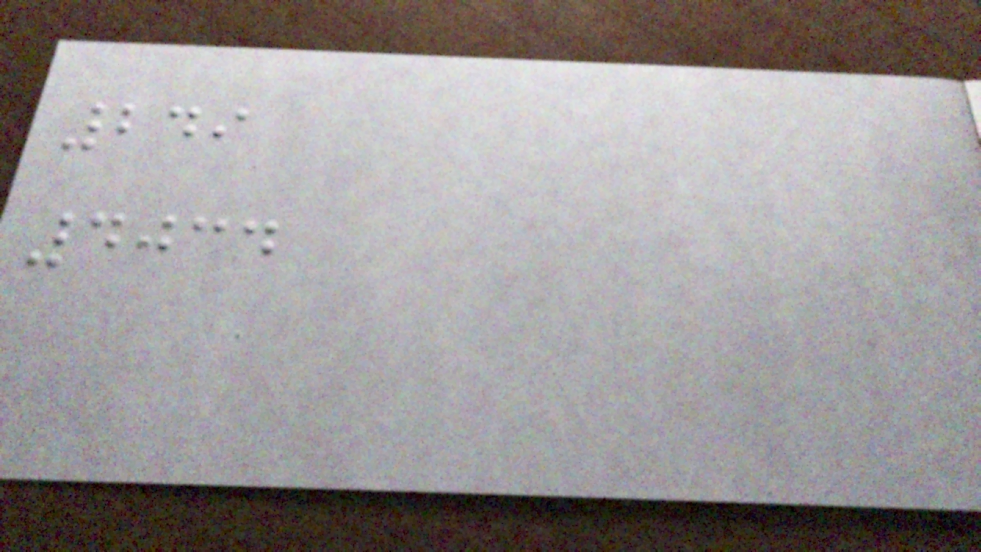249
4034
